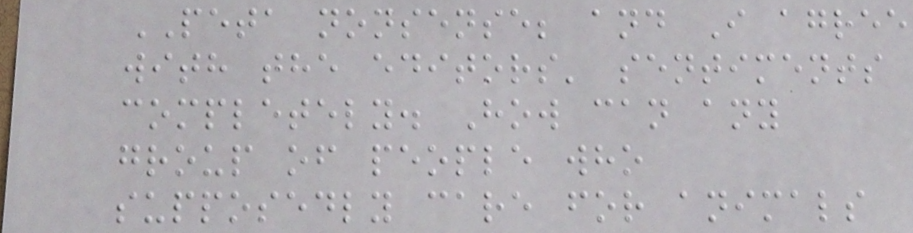PETA nonsense; and I agree
with the editors' sentiments
completely. How can any
group of people who
supposedly care for animals
